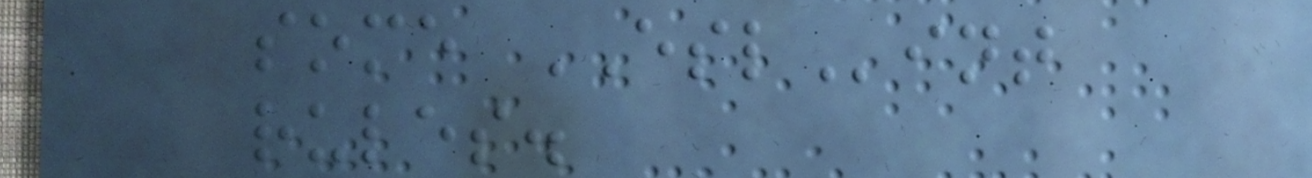some ESLint
rules.
